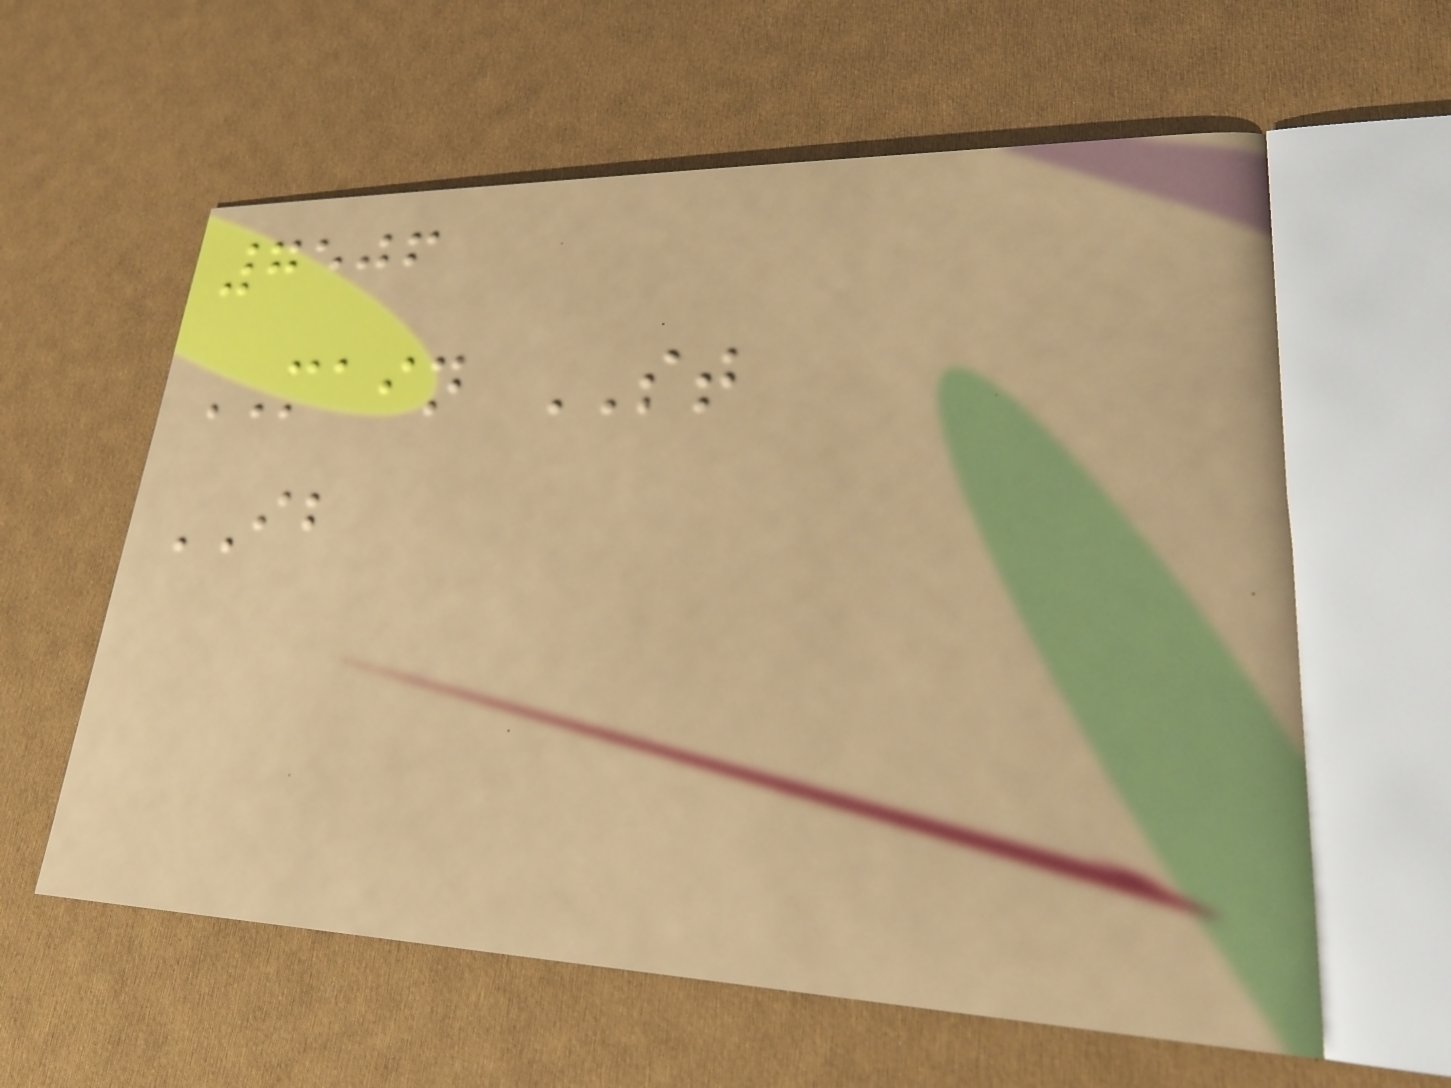7506
MAIN ST
IB
